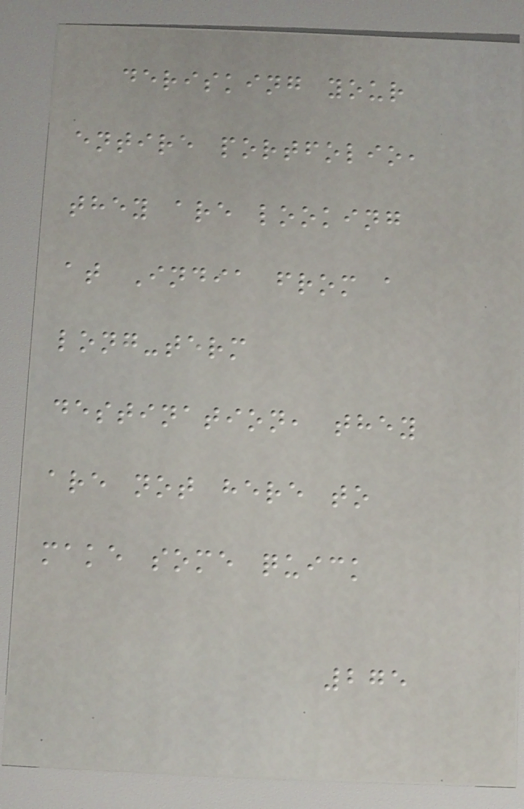derisking your
entire portfolio,
they are looking
at India from a
long-term
destination, they
are not here to
make some quick
275
